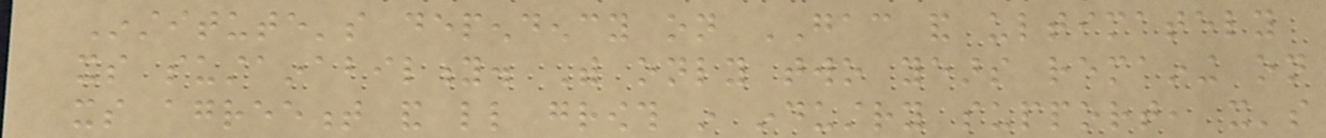Institute's dependency on GAC and ultimately
its sustainability. With only two years remaining on
its agreement and little growth in industry support, it's
